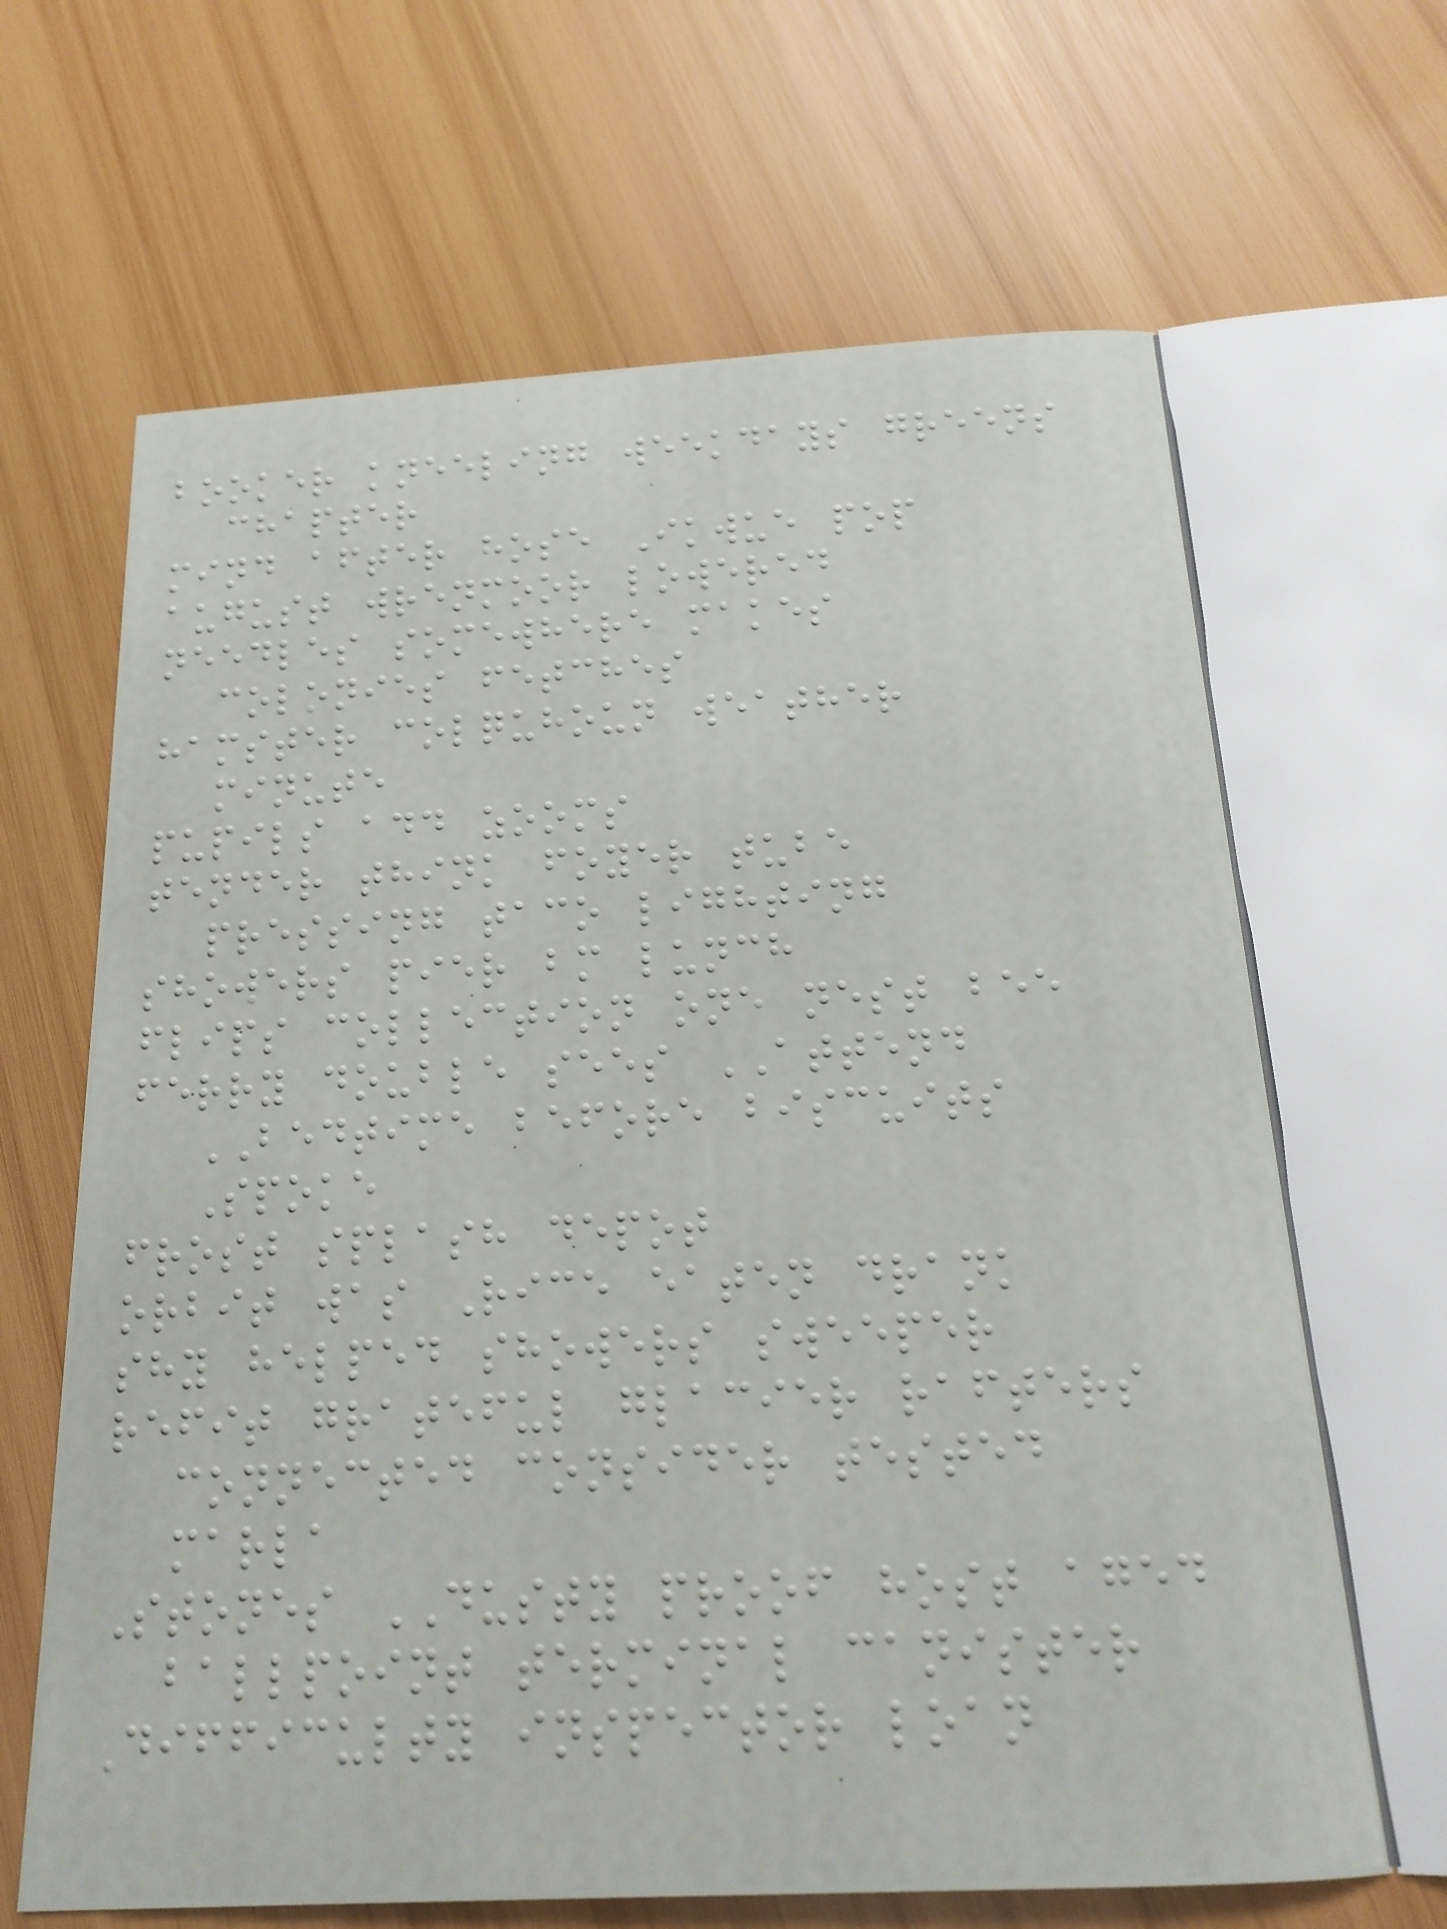booker kneeling weekdays greens
chapter
mind after hose Ikwue pop
august wrenmoor lowered
needles somewhere makes
colonies fetches
hamster colquhoun weather
minute
pupils add zooms
tender think foyer tube
pressing taco lighting
showers pier bm lunch
flips collection one nest bee
ferry double sees ATTEND
BEDTIME before biscuits
Spoke
frost splash depot
orbit was Rice eaten drank
shy helped showers sweeper
refit grateful glacier rafters
connected consider tested
marla
Stones DUSTY proof host aged
ballpoint terminal canister
Difficulty inspector loan
